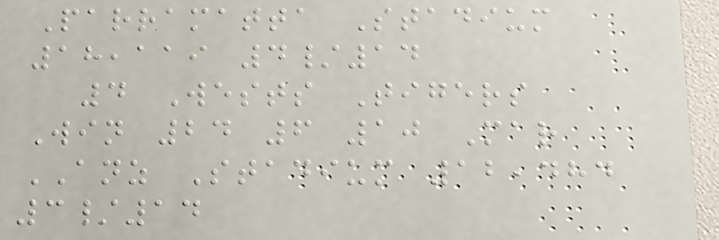Parramatta Stadium
18,119 4/14
4 Wests Tigers
Win 24 6 10 Mar
ANZ Stadium 12,484
3/14
